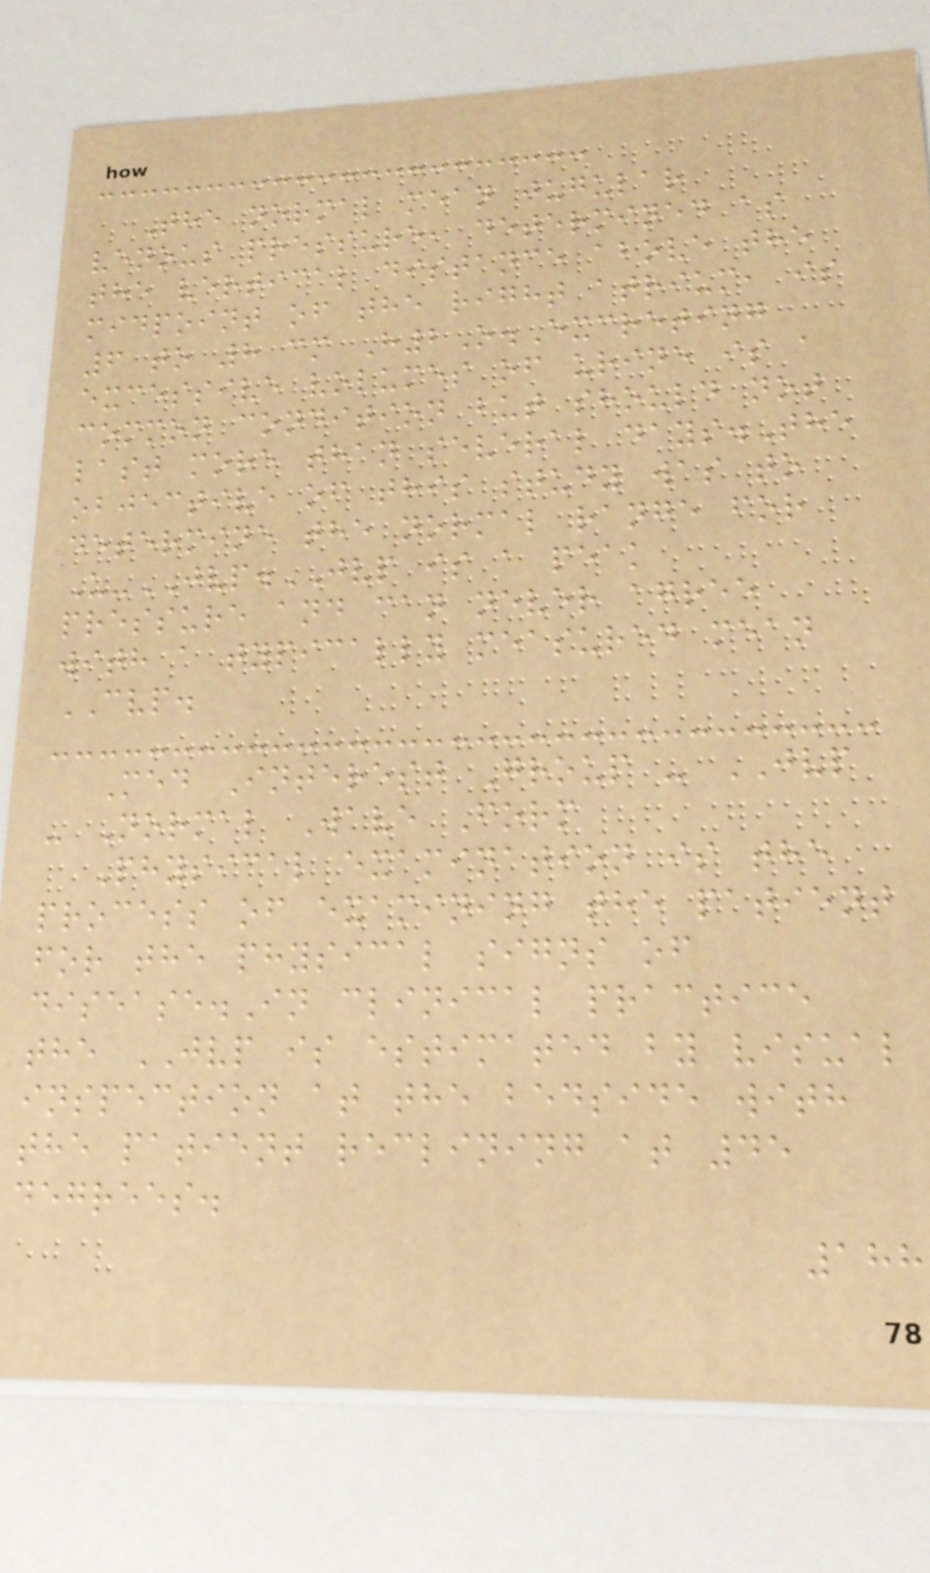The normal mean jugular
venous pressure, determined as
the vertical distance above the
midpoint of the right atrium, is
6 to 8 cm H2O.Excreting
excessive volumes of urine is a
common condition but should not
last more than several days.The
objective of this study was to
determine the normal range for
U-JVP.JVP is a peak
pressure and can never agree
with a typically measured mean
CVP.
Med Interest Group - JVP
- Normal Wave Form
Physical examination is the
process of examining the patient
for the physical signs of
disease.In clinical practice
the JVP is estimated by visual
inspection at the bedside with
the patient reclining at 45
degrees.
188
